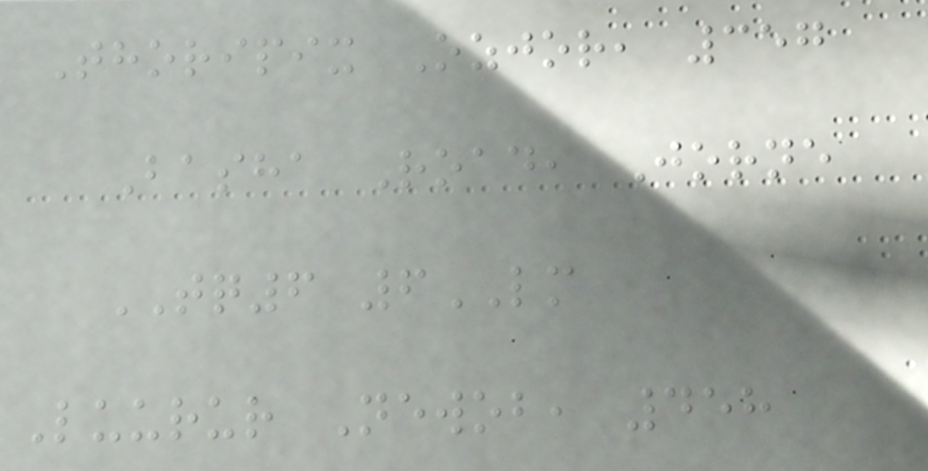Thoripix Ozjor, 357
Basha Road, Jorne
TQ6 6LM
Luurur Newob, 458
